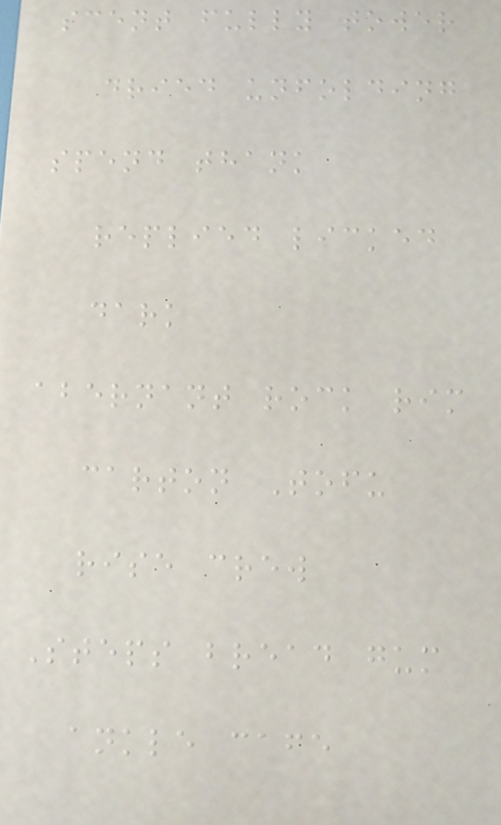scent fully tower
dried unfolding
spend thank
replied licked
dark
abernant rock rim
carton Tofu
rise crew
Steps bread gum
ankle cafe
